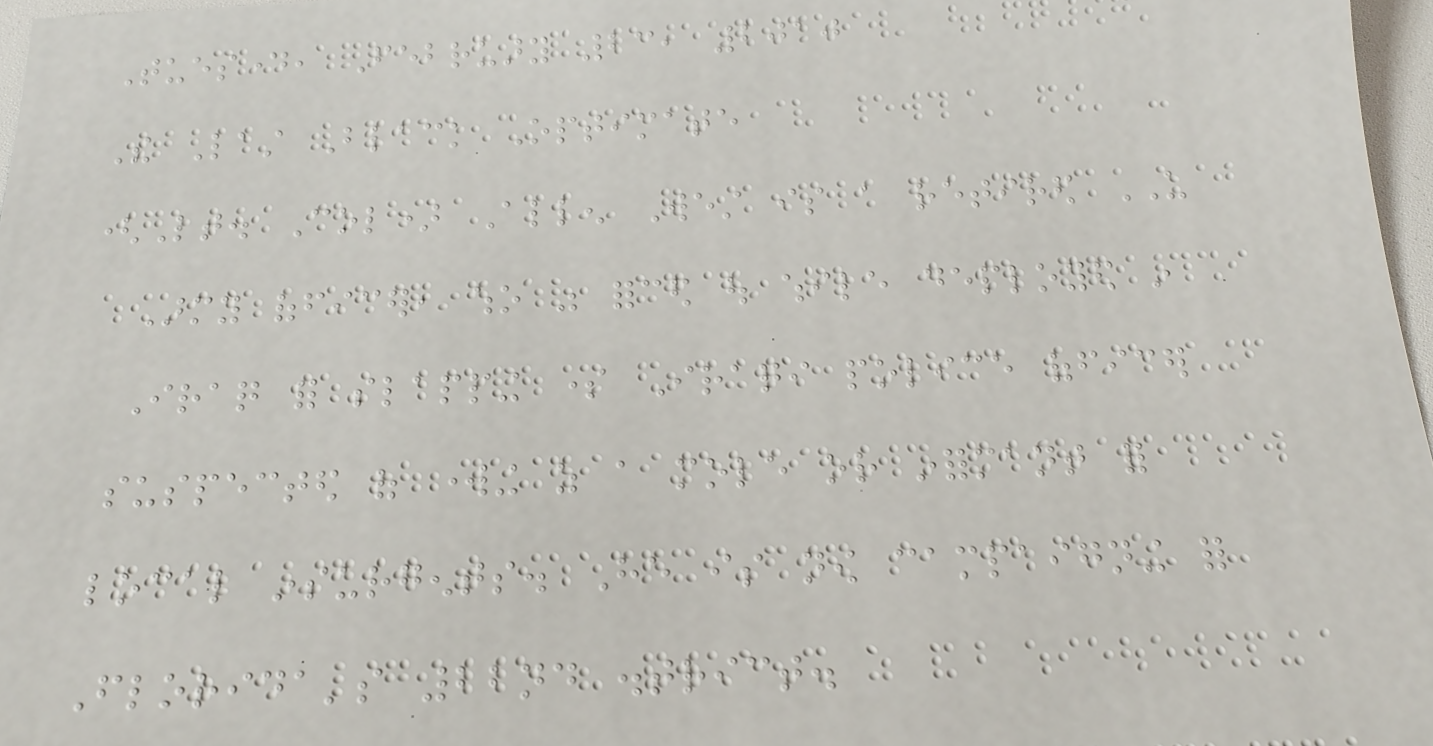Tuesday, February 23, 2010
The Last Black Optimate
(Lt. Col) Allen West is a retired US
Army officer, who was forced out while deployed in
Iraq for slapping some Iraqi police officer
suspected of working as a mole or informant for
local insurgents. He is now campaigning for
Florida's 22nd district.
